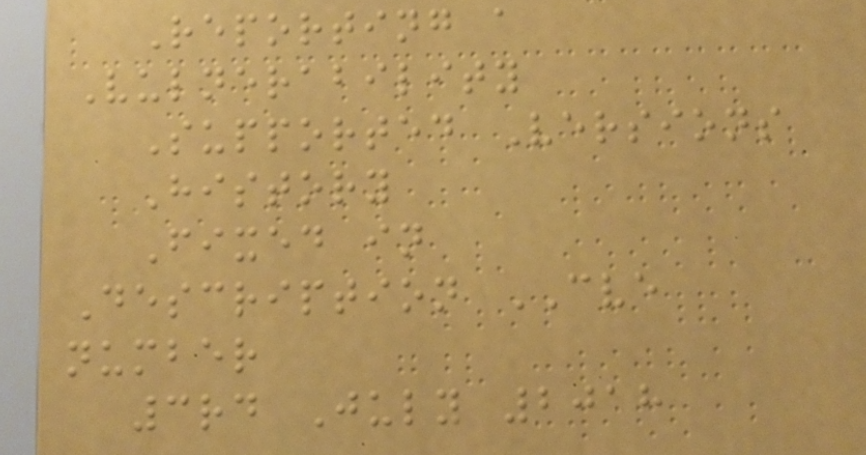Reporting a
Vulnerability
Supported Versions
History
Fixed in
Description CVE
number
3rd July 2018
